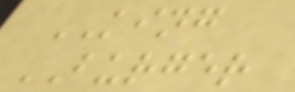KING
BURGER
